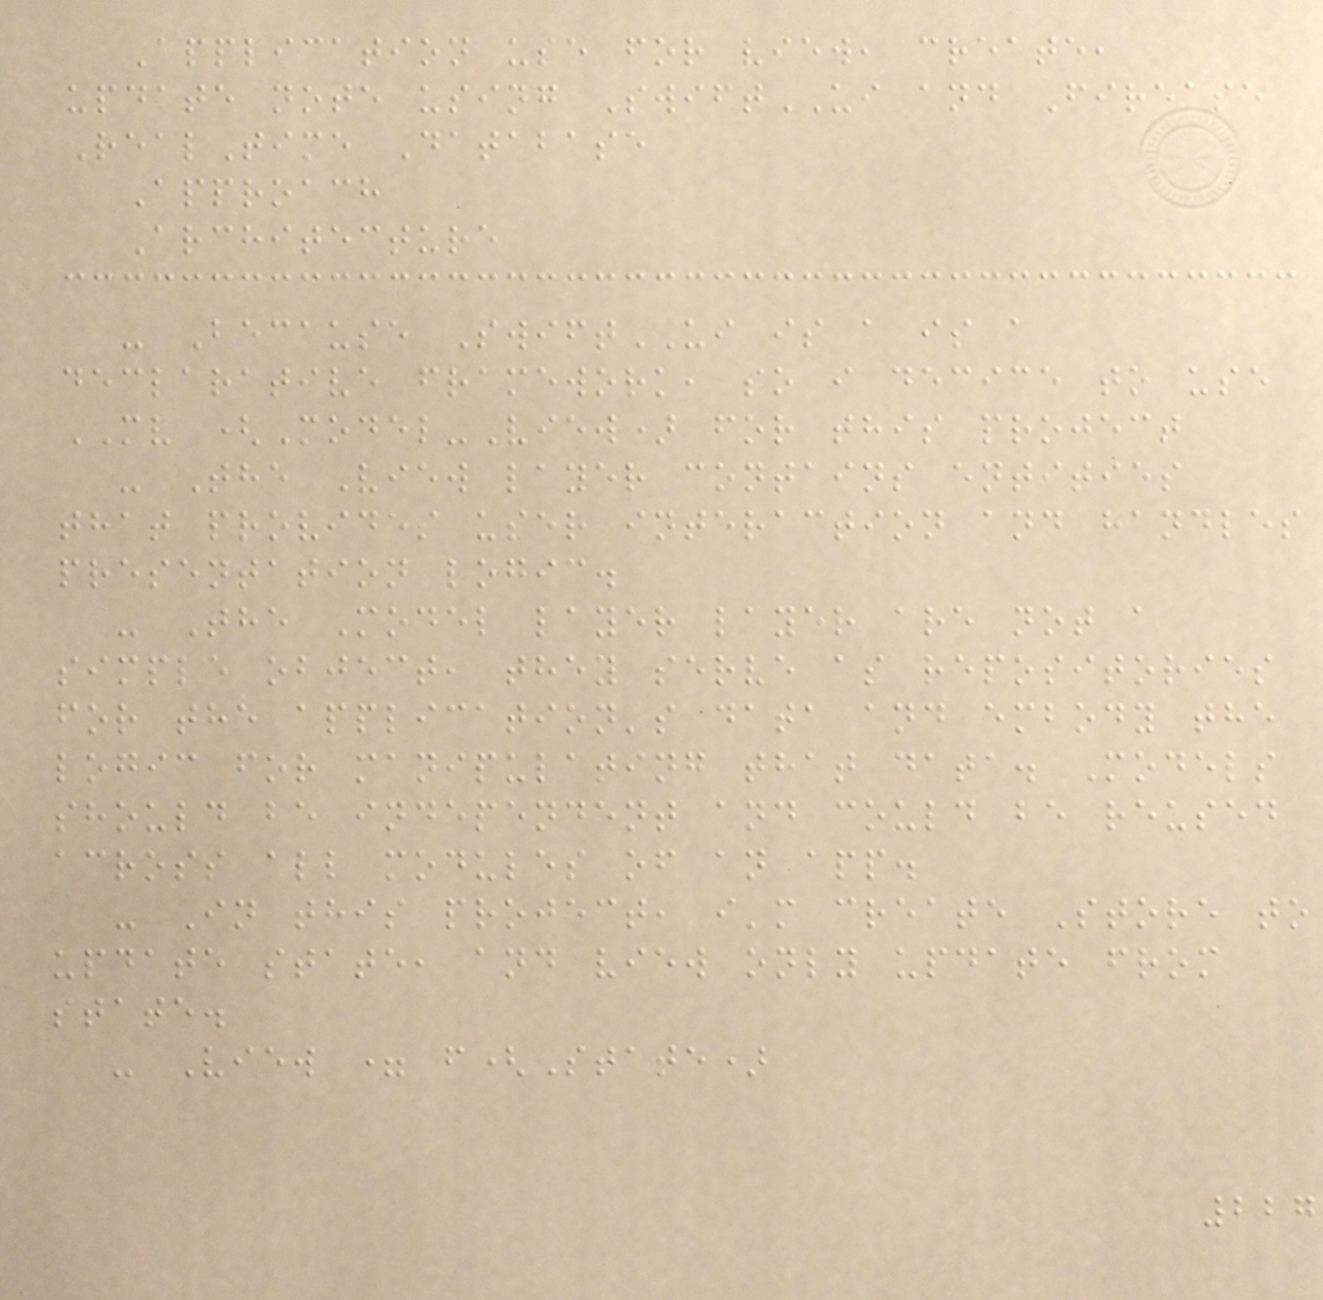Application use for view, create,
update note using SwiftUI and Firease
RealTime Database
Approach
Architecture
- Because SwiftUI is a is a
declarative framework, so i decice to use
MV (Model-View) for this project
- The View layer contains entities
that provides user interaction and handles
presentation logic.
- The Model layer layer are not a
simple object, they serve as repositories
for the application's data and embody the
logic for manipulating that data. Models
should be independent and could be reused
across all modules of an app.
- In this project, i'm create Store to
update state, and view only update from
state.
- View = f(State)
227
